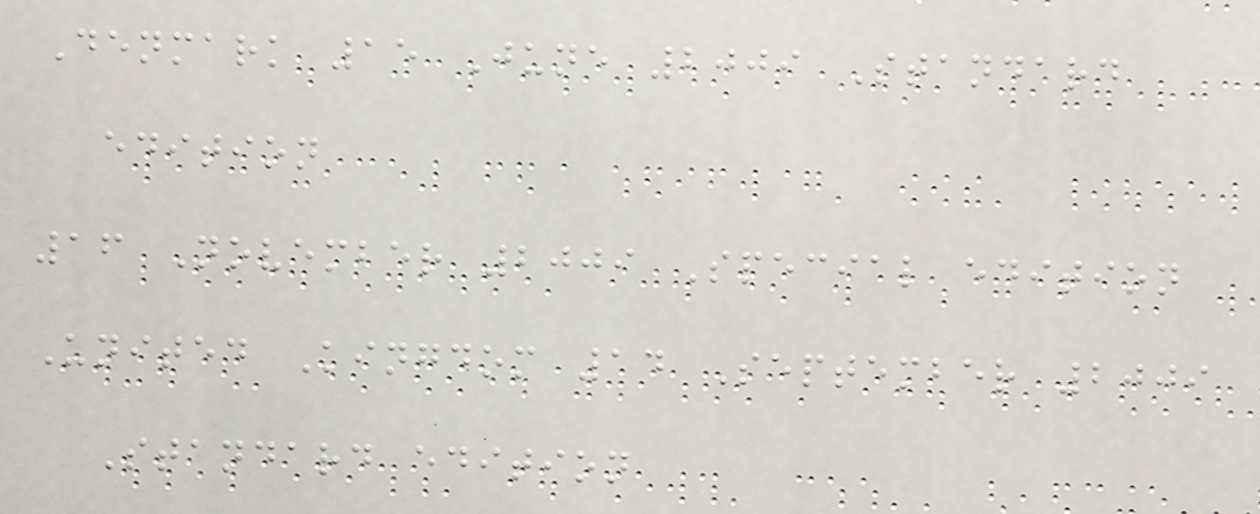Denmark 15 June 2009 Standard
edition
16 November 2009 Special edition
United Kingdom 14 September 2009
Standard edition
